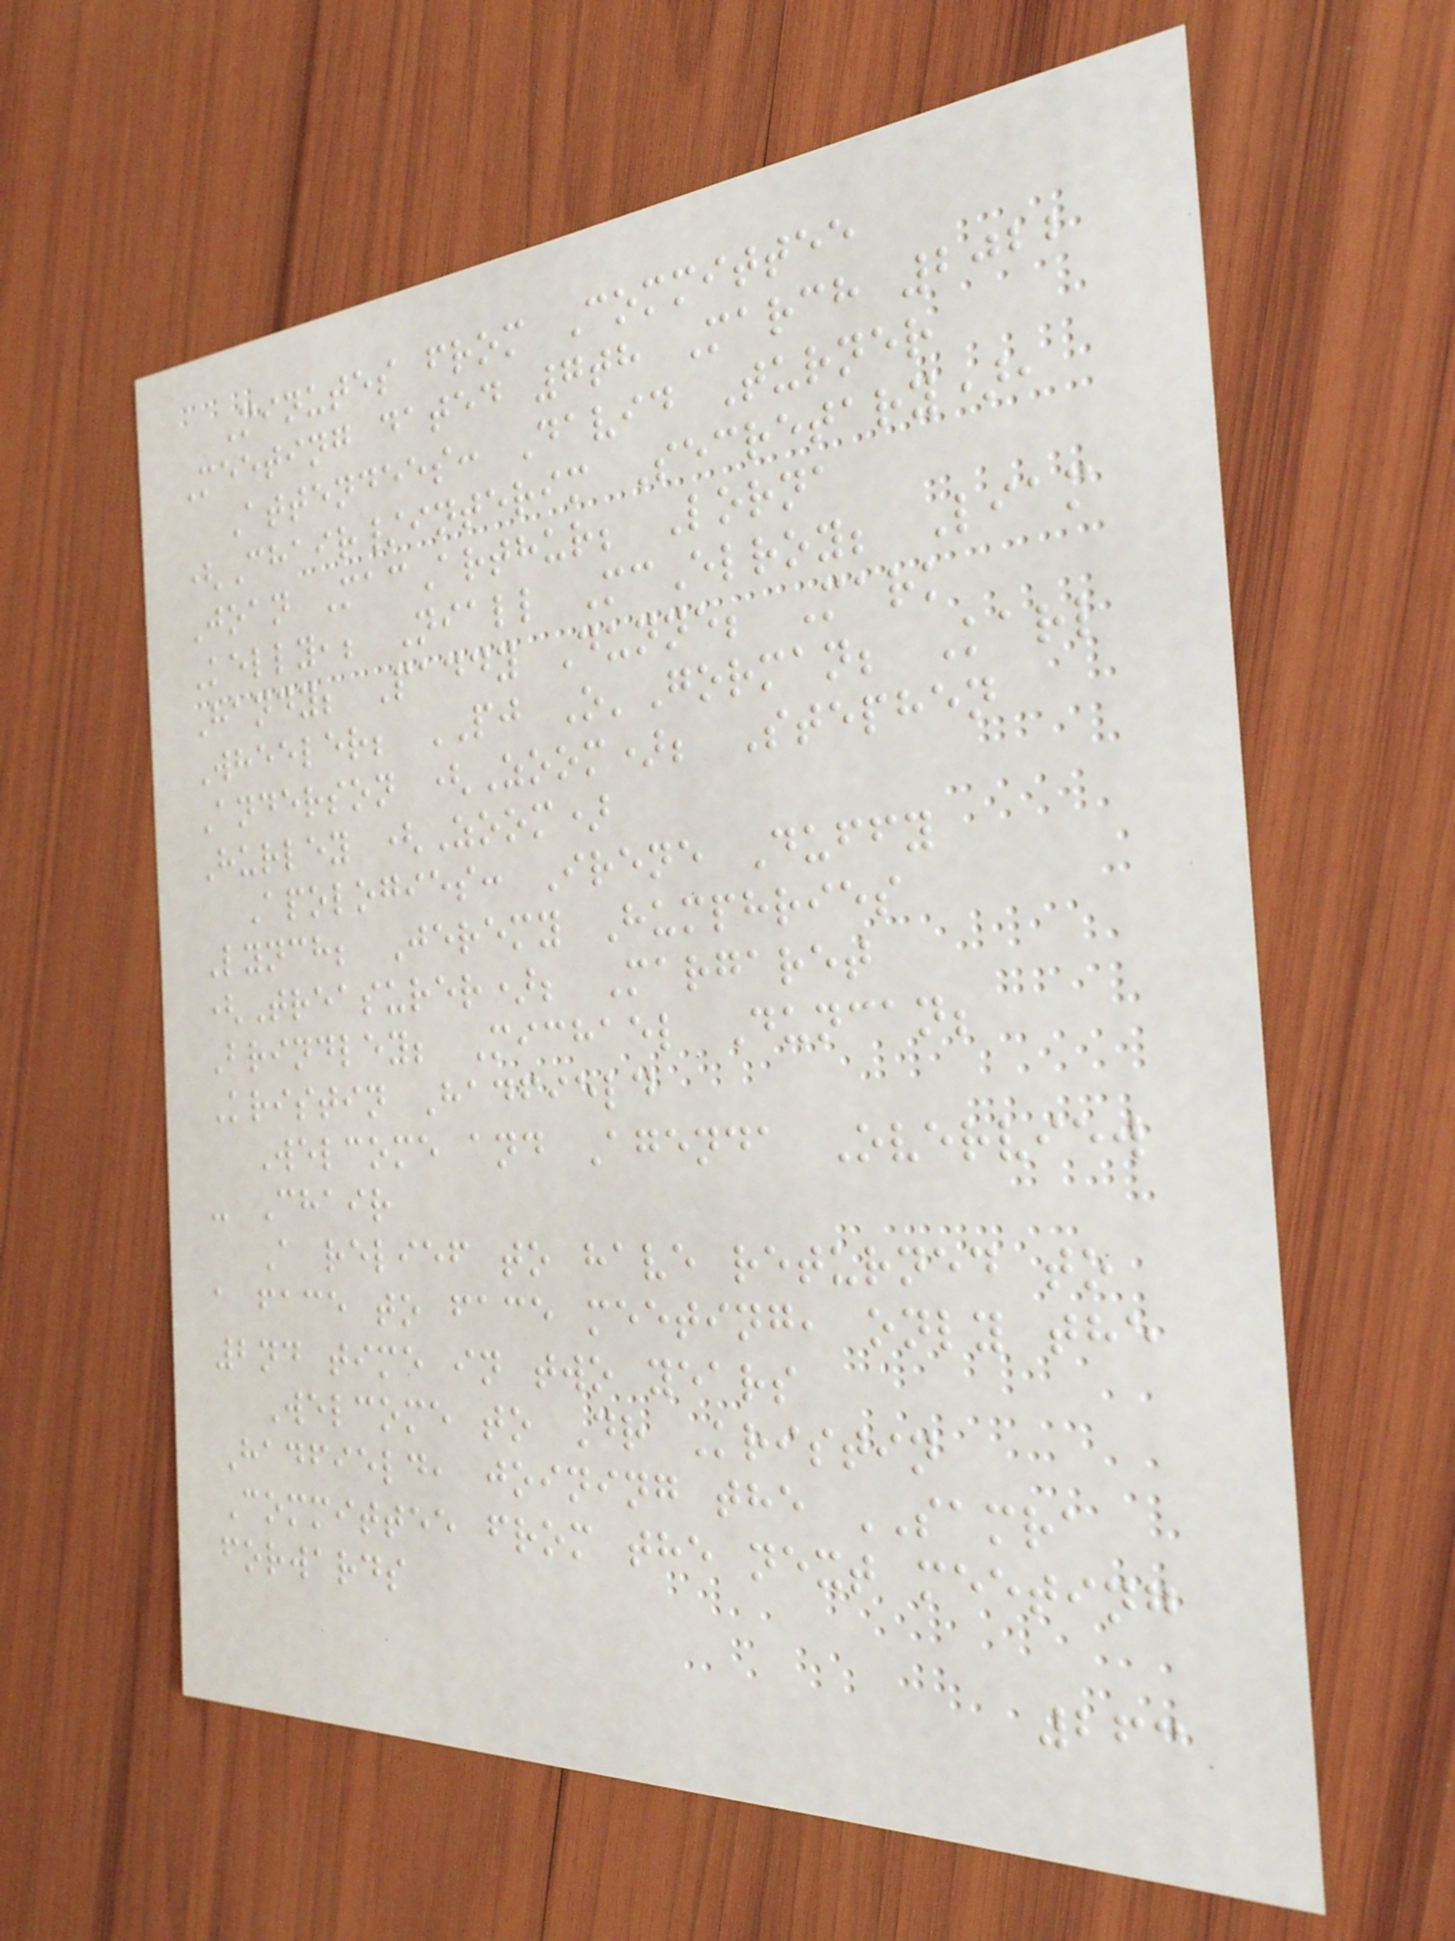Minutes from Committee
Meeting dated 7th March 2022
Attendees: David Turner
(Chair/interim Secretary),
Joan MacArthur; Lorna
Kelly,; Niall McElroy; Liam
Handy; Paddy Dunne; Mark
Wheeler; PJ O'Gorman; Karl
Anderson (Zoom); Stephen
Hurley (Zoom)
Apologies: Irene Duffy
Lynch; Jeremy Humphries
(Treasurer); Margaret
Brindley; Michael Duncan;
Kristin Hadfield
Welcome and Agenda Overview
- Chair
A relief to have returned to
a face to face meeting, only the
2nd time in two years
Welcome to Dr Kristin
Hadfield, joining the SAMRA
Committee from the next meeting
forwards
263
